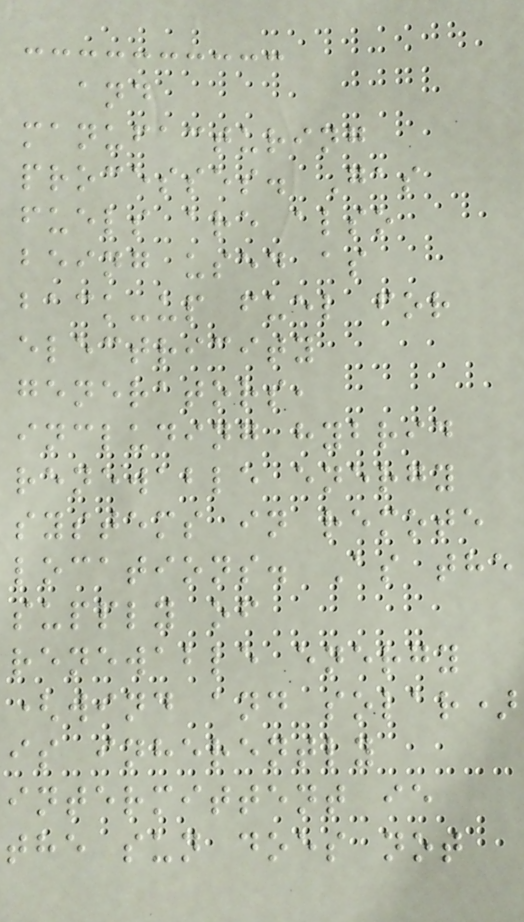and
manufacturing
processes. Gas
fuels are also
being used as
back-up fuel for
electricity
generators,
including hybrid
renewable energy
systems in remote
locations. As the
supply of
renewable energy
(wind and solar)
is inherently
intermittent ie
the sun does not
